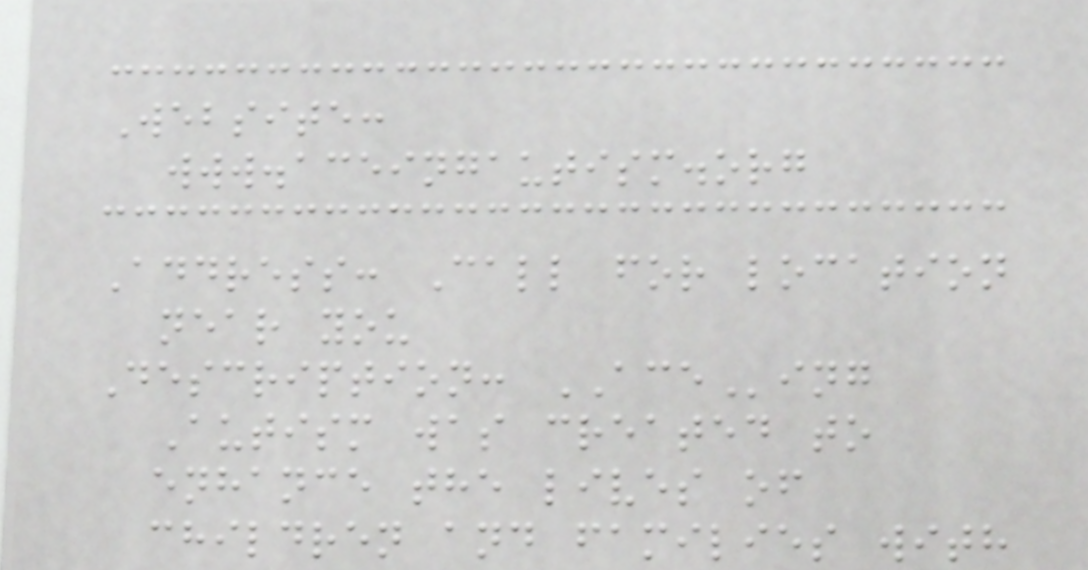Website:
www.aceingautism.org
Address: Call for location
near you
Description: ACEing
Autism was created to
enhance the lives of
children and families with
